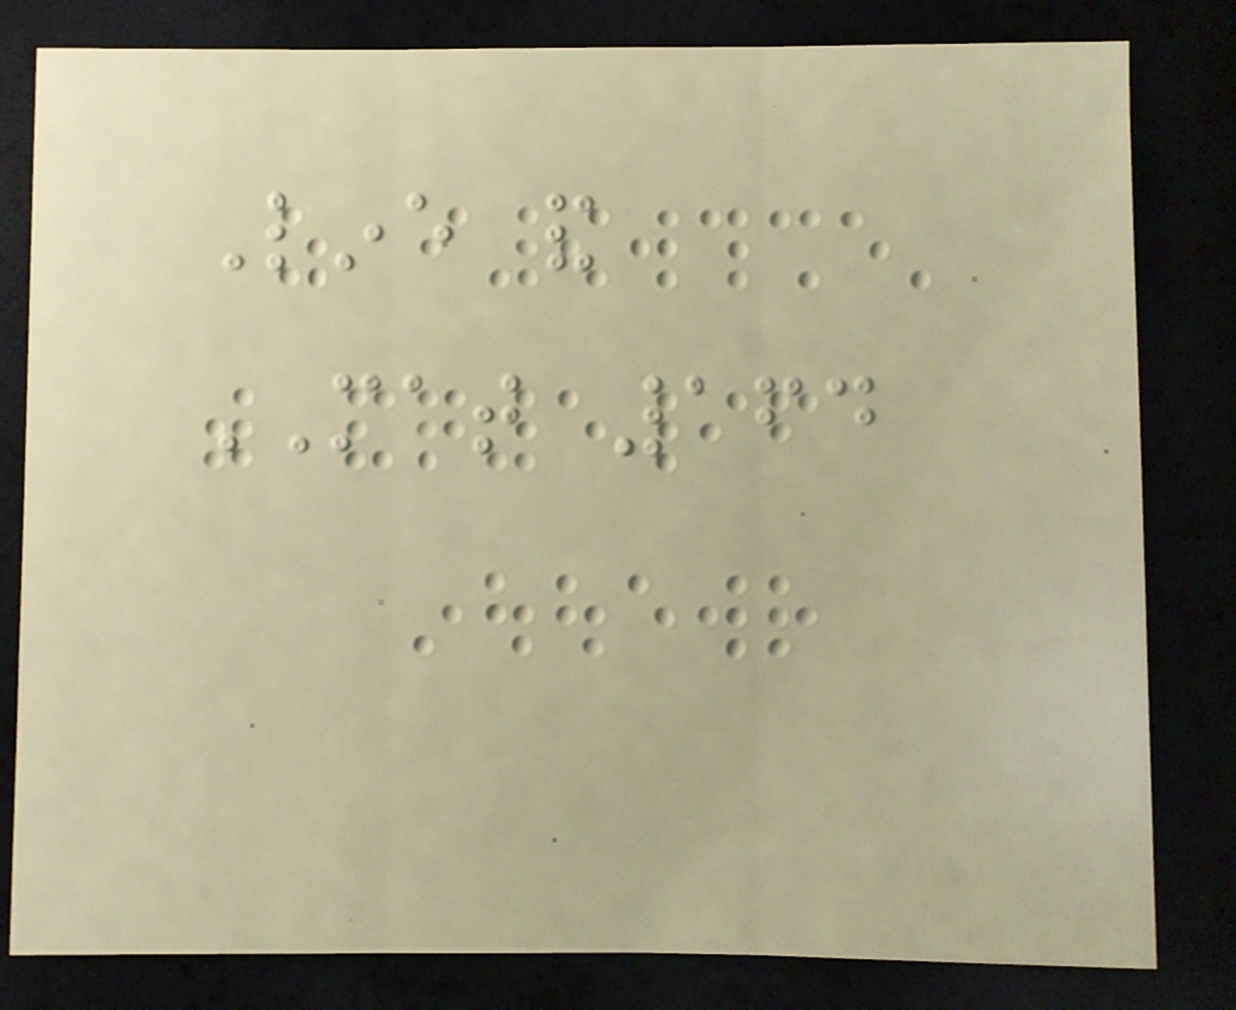Line and
MAT 164
